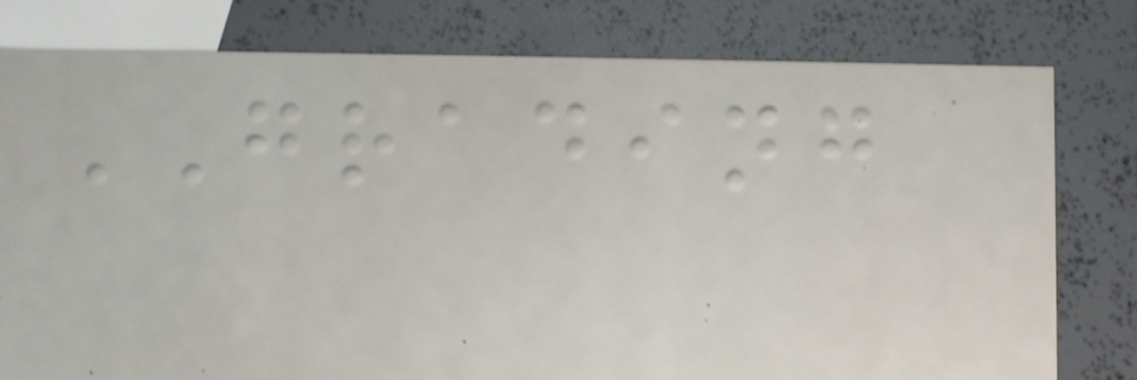GRADING
